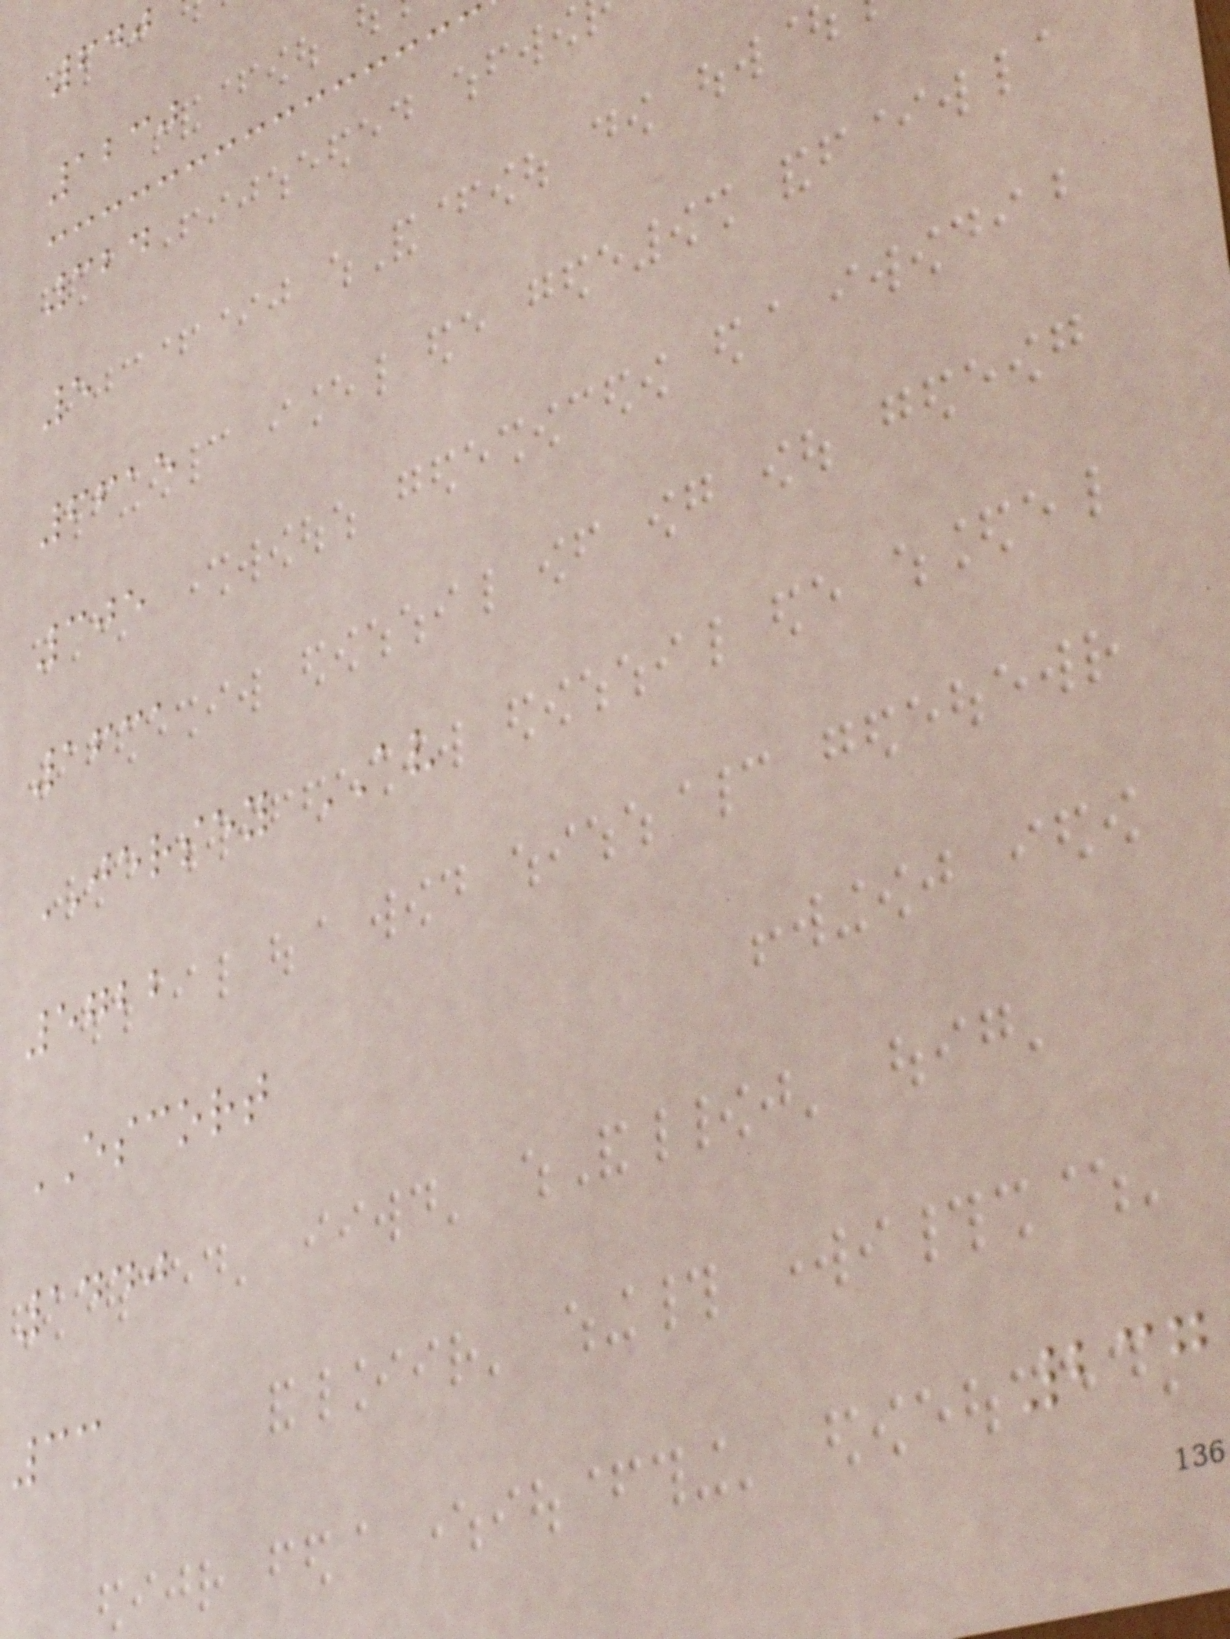640
1230
324
5
6615
305
1631
JERSEY AV
5722
ESCORT
1440
33
237
